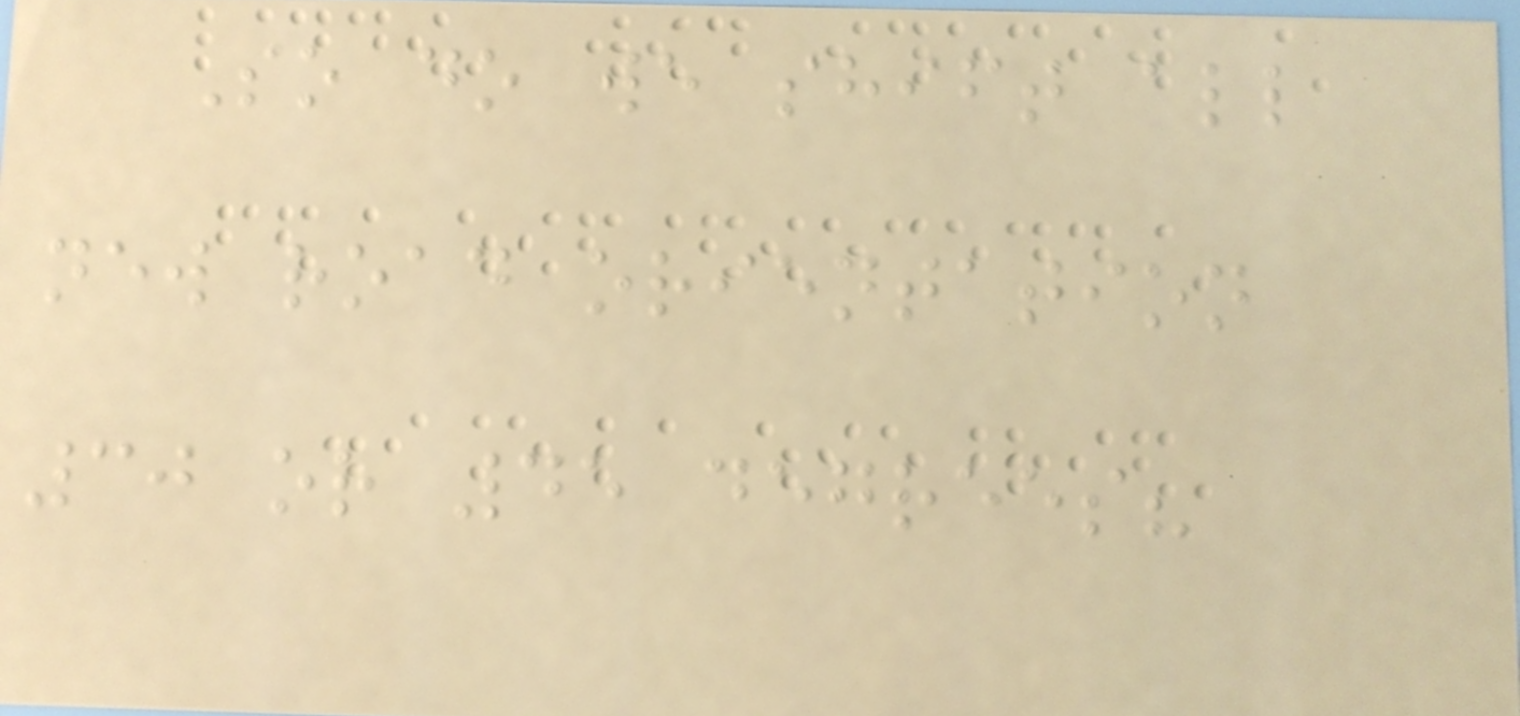So do we shift all
new road orientation
30 or 45 degrees?
